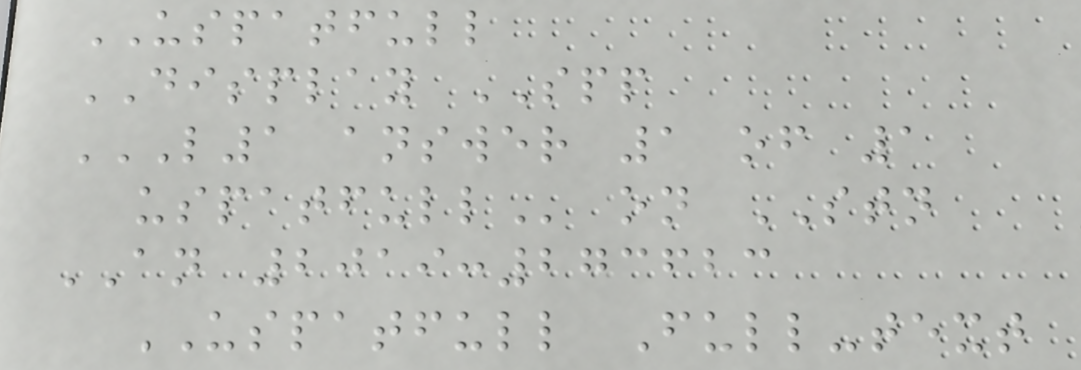USPATFULL
DISPLAY SPP
L1 ANSWER 1 OF 1
USPATFULL on STN
AN 2019:273623
USPATFULL Full-text
